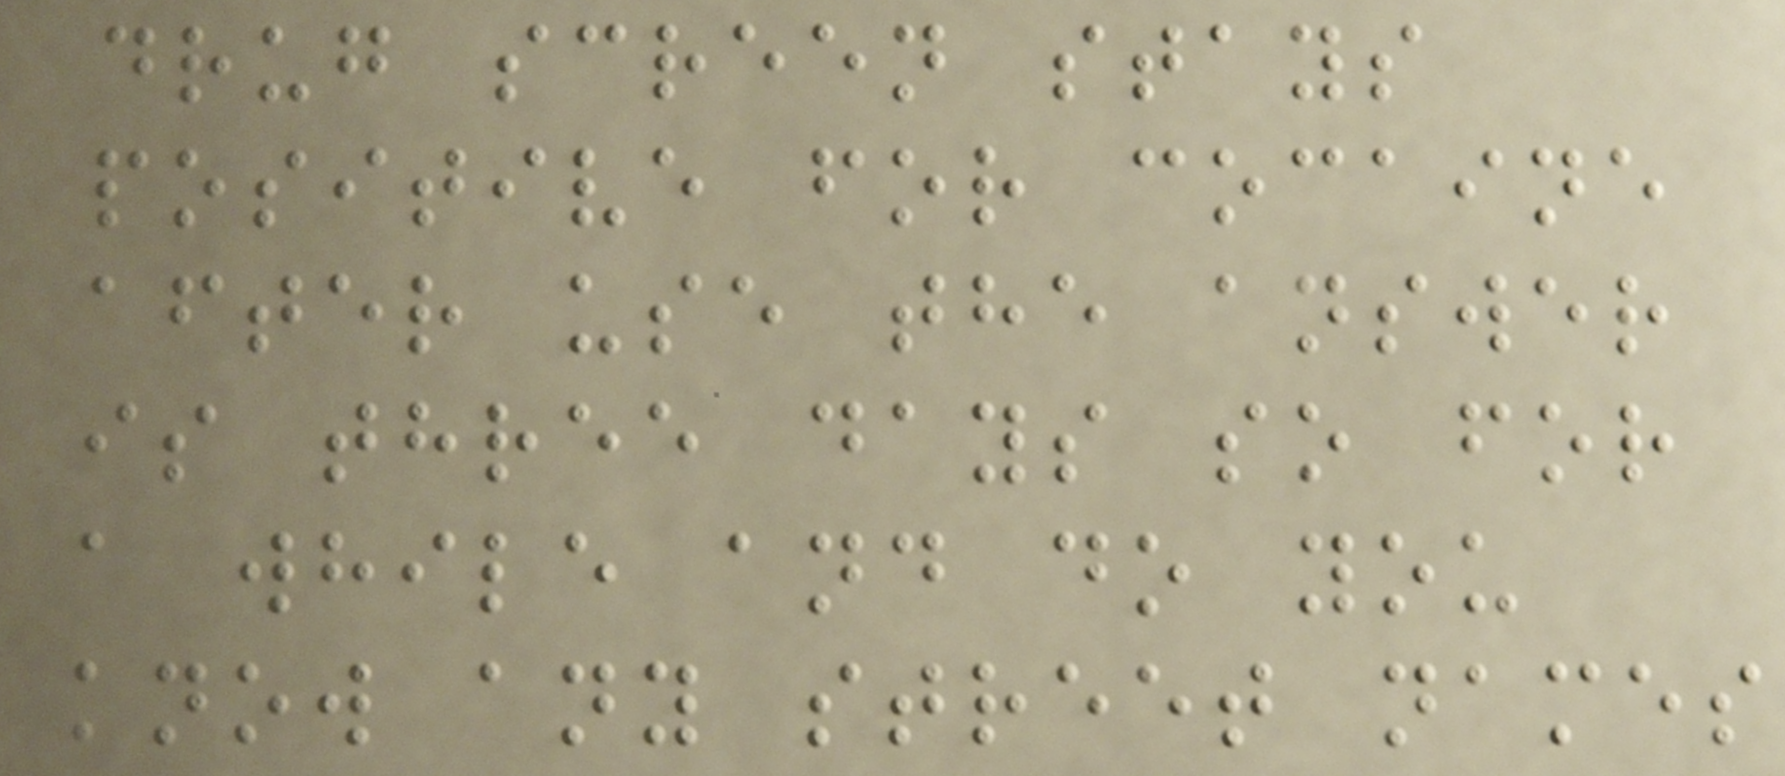drug screen stays
positive for cocaine
after use the answer
is three days so for
a while and do you
know any street names
